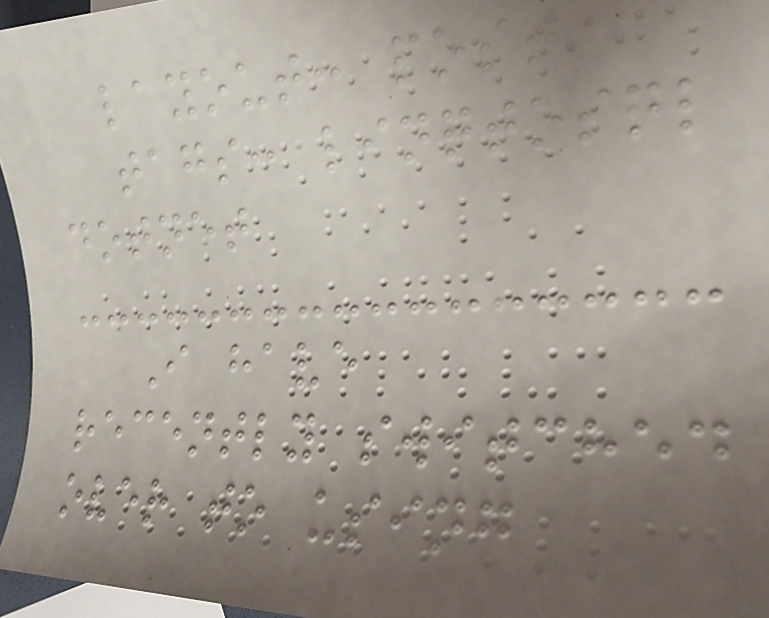layout: post
tags: linqtosql
dotnet
I have
recently switched
over to using
